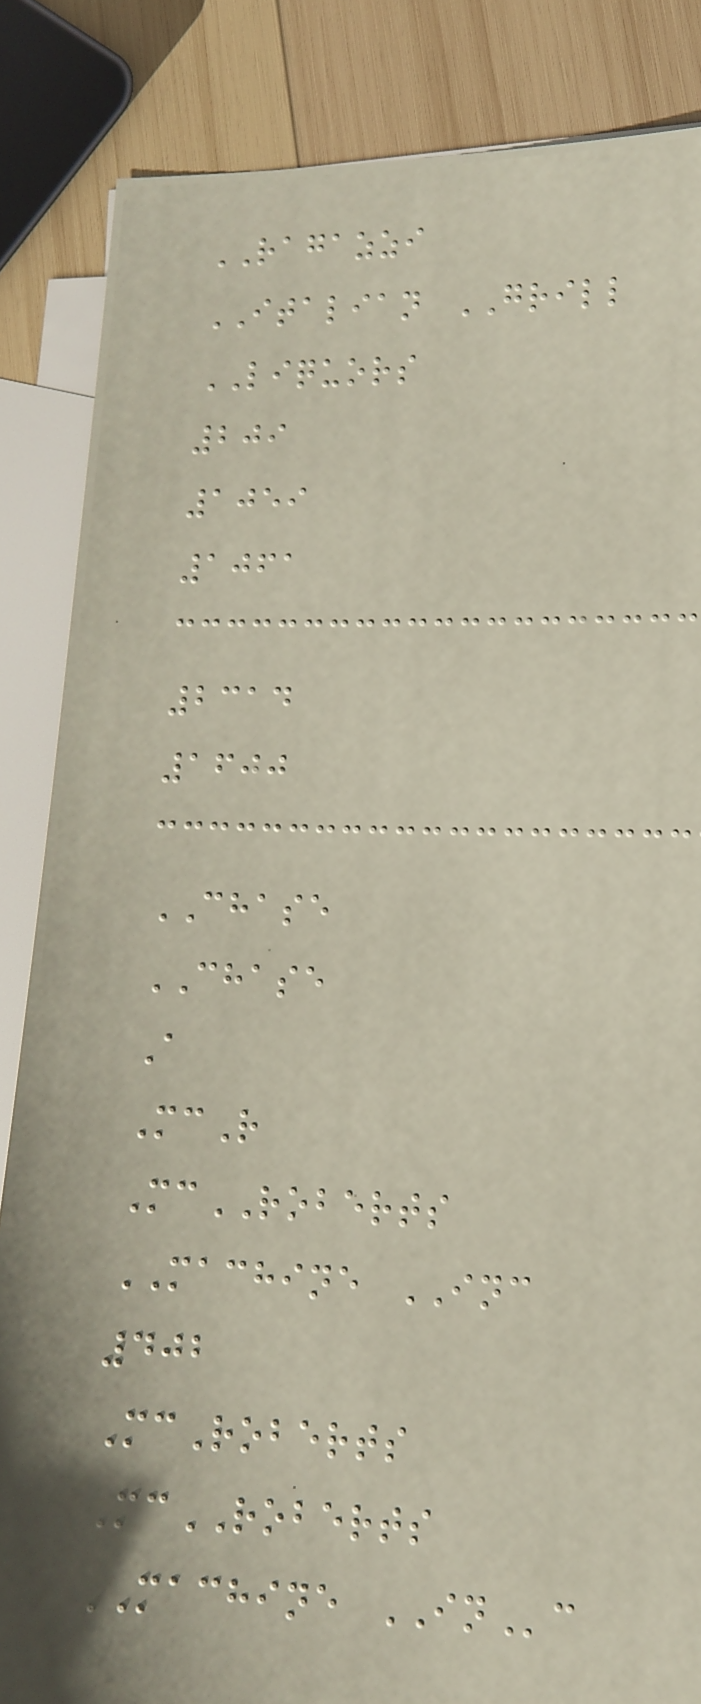RAGAZZI
ITALIAN GRILL
LIQUORS
209
1059
1061
2314
1600
CHASE
CHASE
A
McR
McROBERTS
MACHINE INC
402
McRoberts
McROBERTS
MACHINE INc
